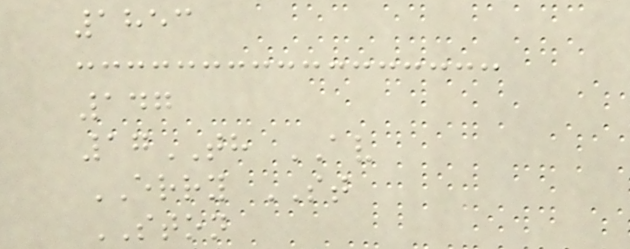1853
147
17TH AV
ERRY ST
STON
